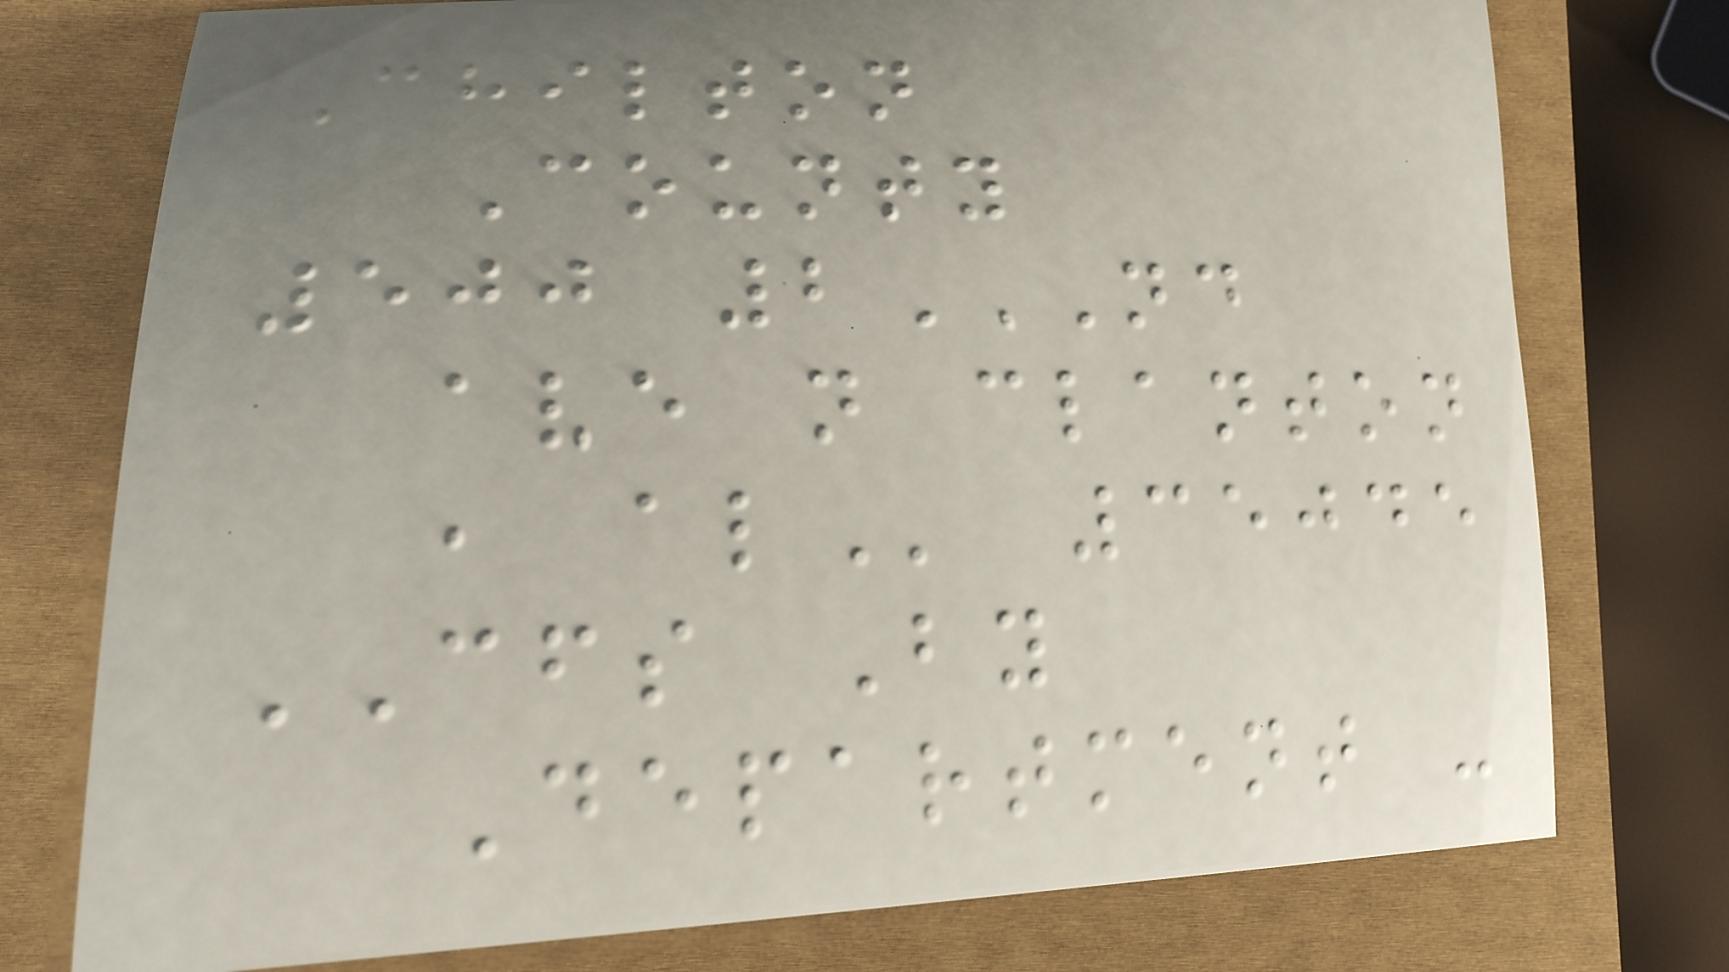Chilton
County
500 2ND
AVE N CLANTON
, AL 35045
CFS By
Department -
